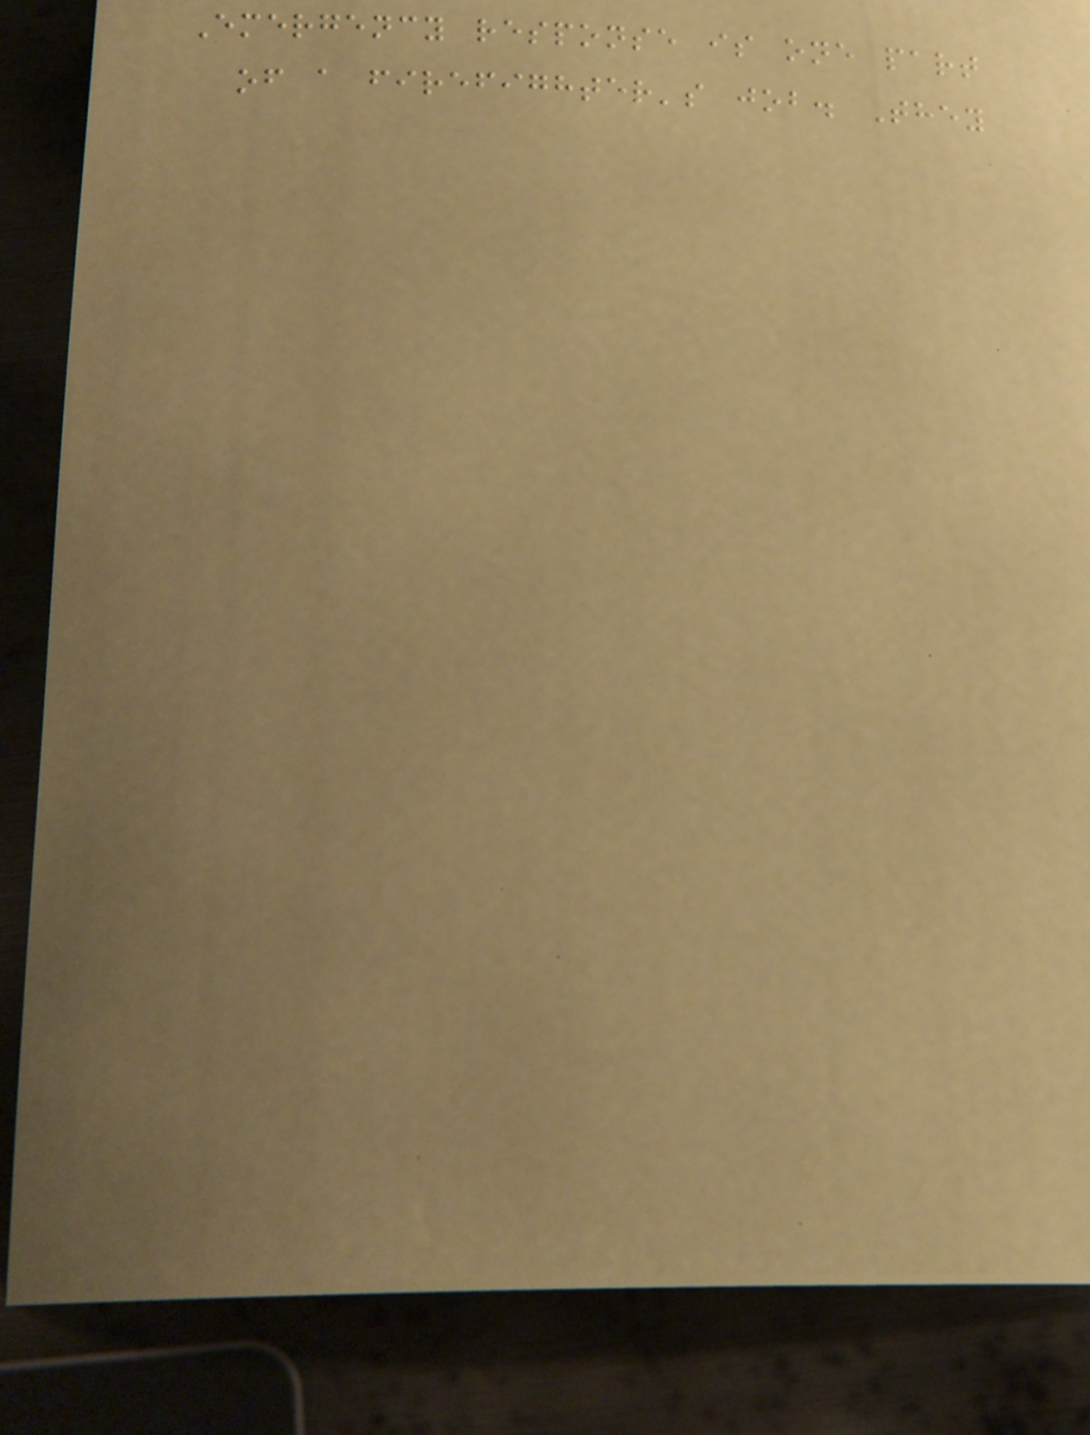Emergency response is one part
of a firefighter's job. They
